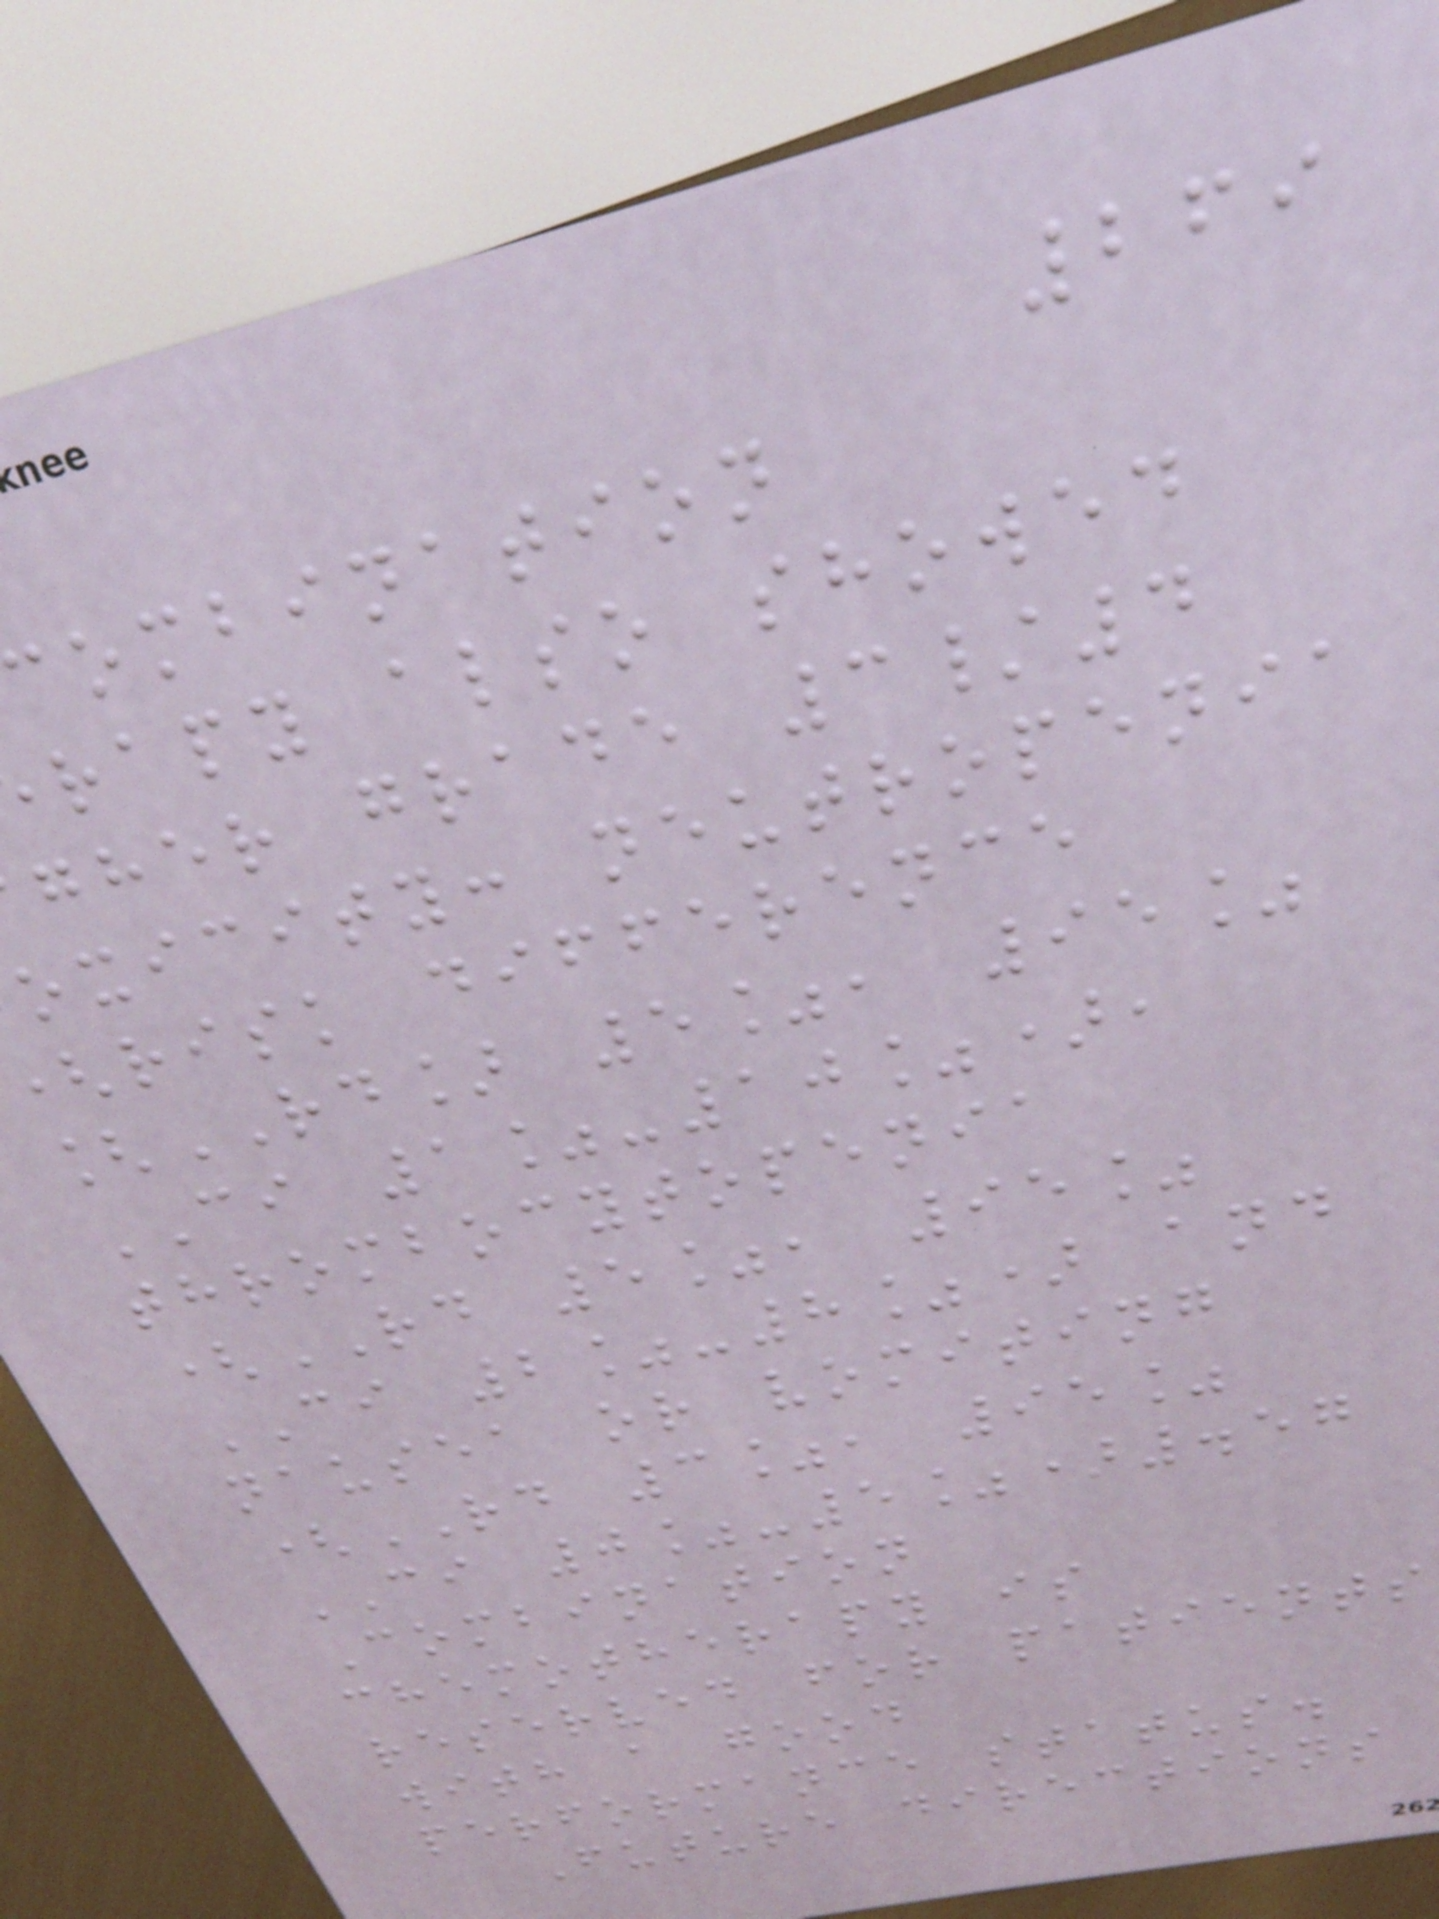269
combination
rapy also showed
gher grade 3/4
oxicity: neutropenia
risk difference
[RD] 5%, 95%
CI 1%-10%),
thrombocytopenia
(RD 5%, 95%
CI 2%-8%) and
nausea or vomiting
(RD 3%, 95%
CI 0%-5%).57
Combination
chemotherapy is
reserved for patients
with a good
performance status.
Future directions
